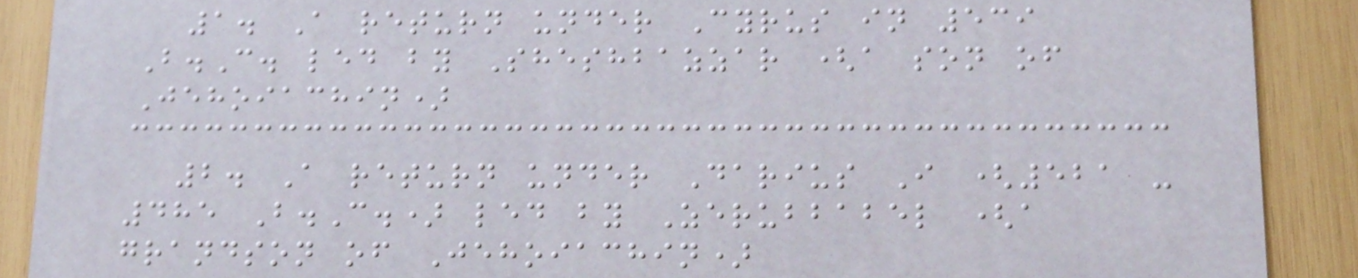1. A return under Cyrus in 539
B.C. led by Sheshbazzar (a son of
Jehoiachin)
2. A return under Darius I (521 -
485 B.C.) led by Zerubbabel (a
grandson of Jehoiachin)
